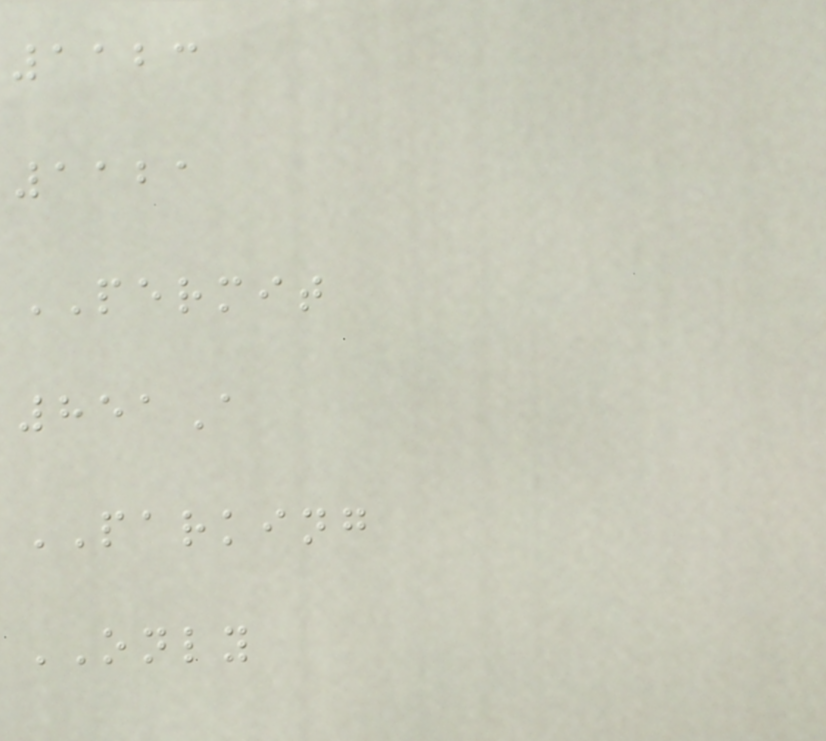1123
1121
PERMIT
851A
PARKING
ONLY
